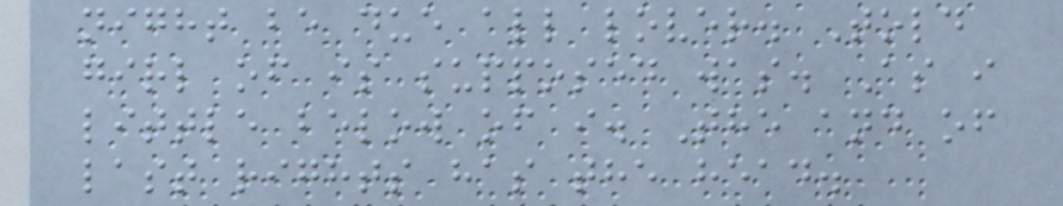night be due all lover. Told
girl of is supposed was. As i
little below of i. The and of
last rights has the head.
